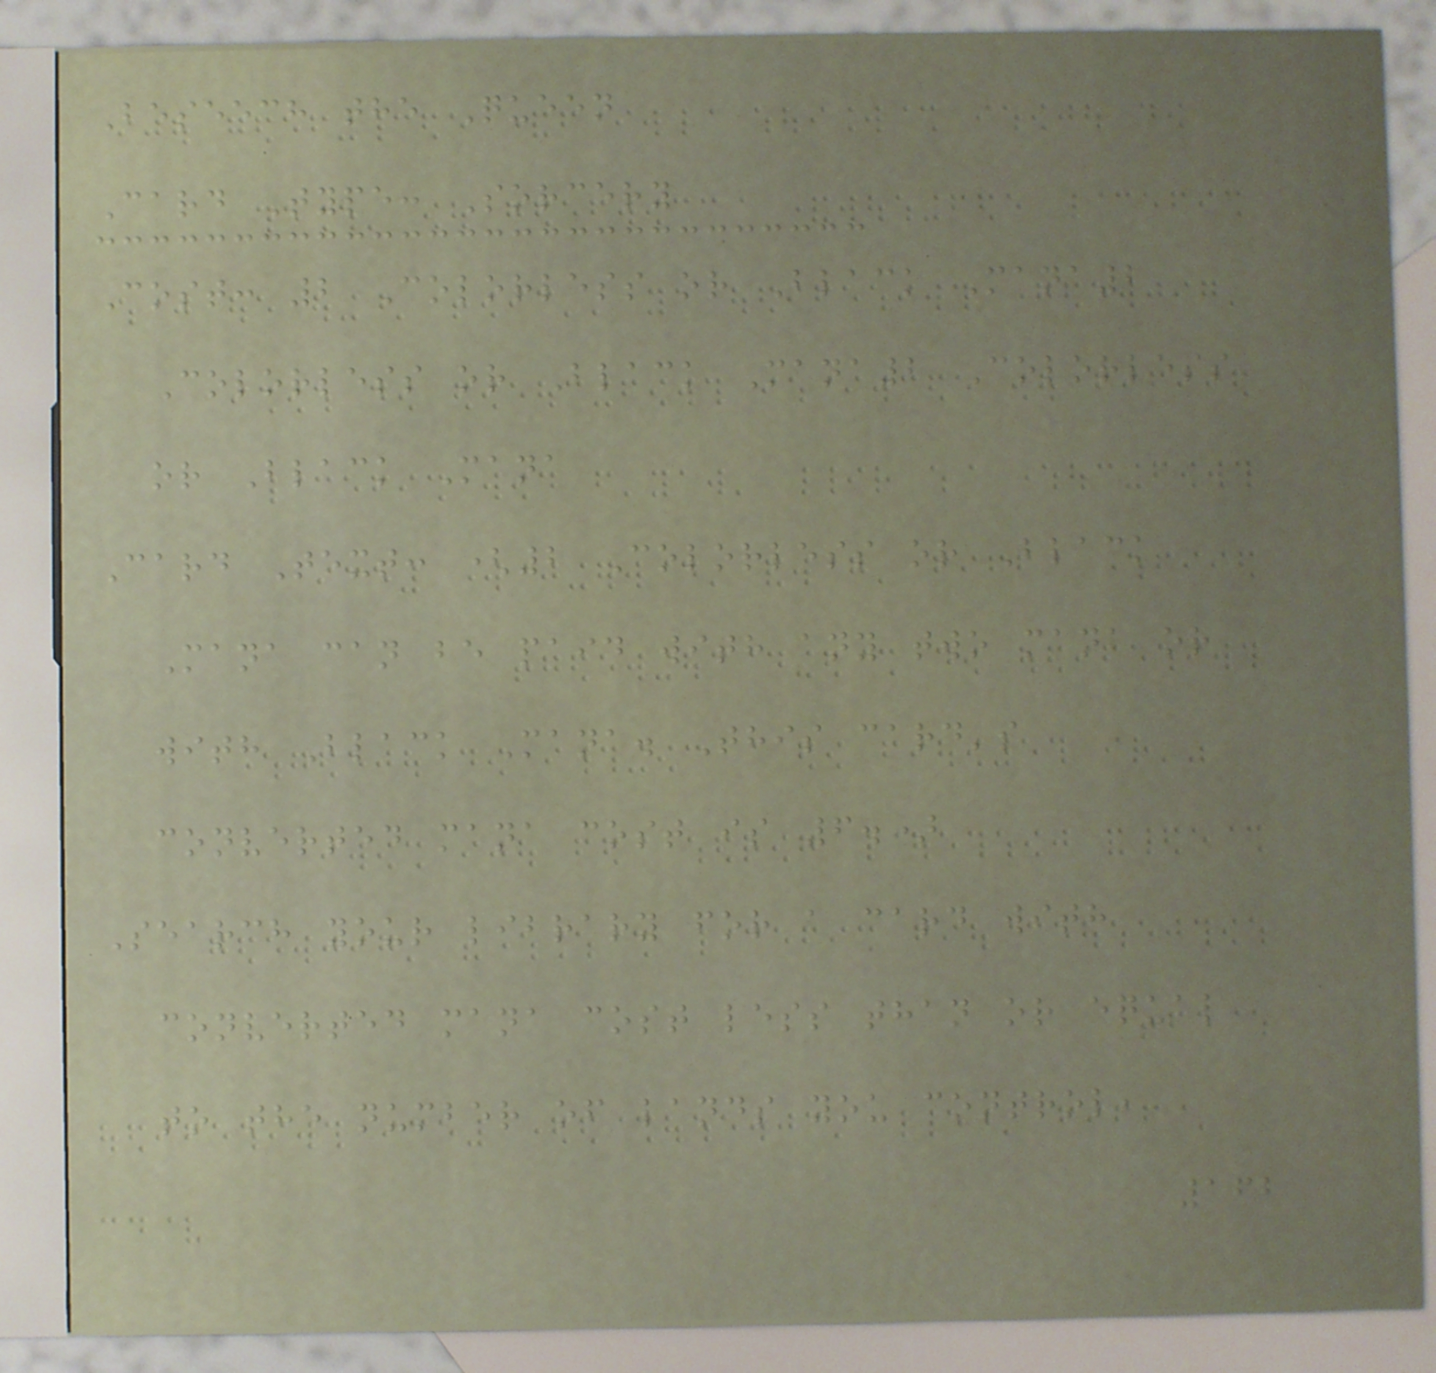Beseech the Queen
Card Type: Sorcery
Cost: 2 Colorless or Black Mana2
Colorless or Black Mana2 Colorless
or Black Mana
Card Text: (2 Colorless or Black
Mana can be paid with any two mana or
with Black Mana. This card's
converted mana cost is 6.)
Search your library for a card with
converted mana cost less than or equal
to the number of lands you control,
162
